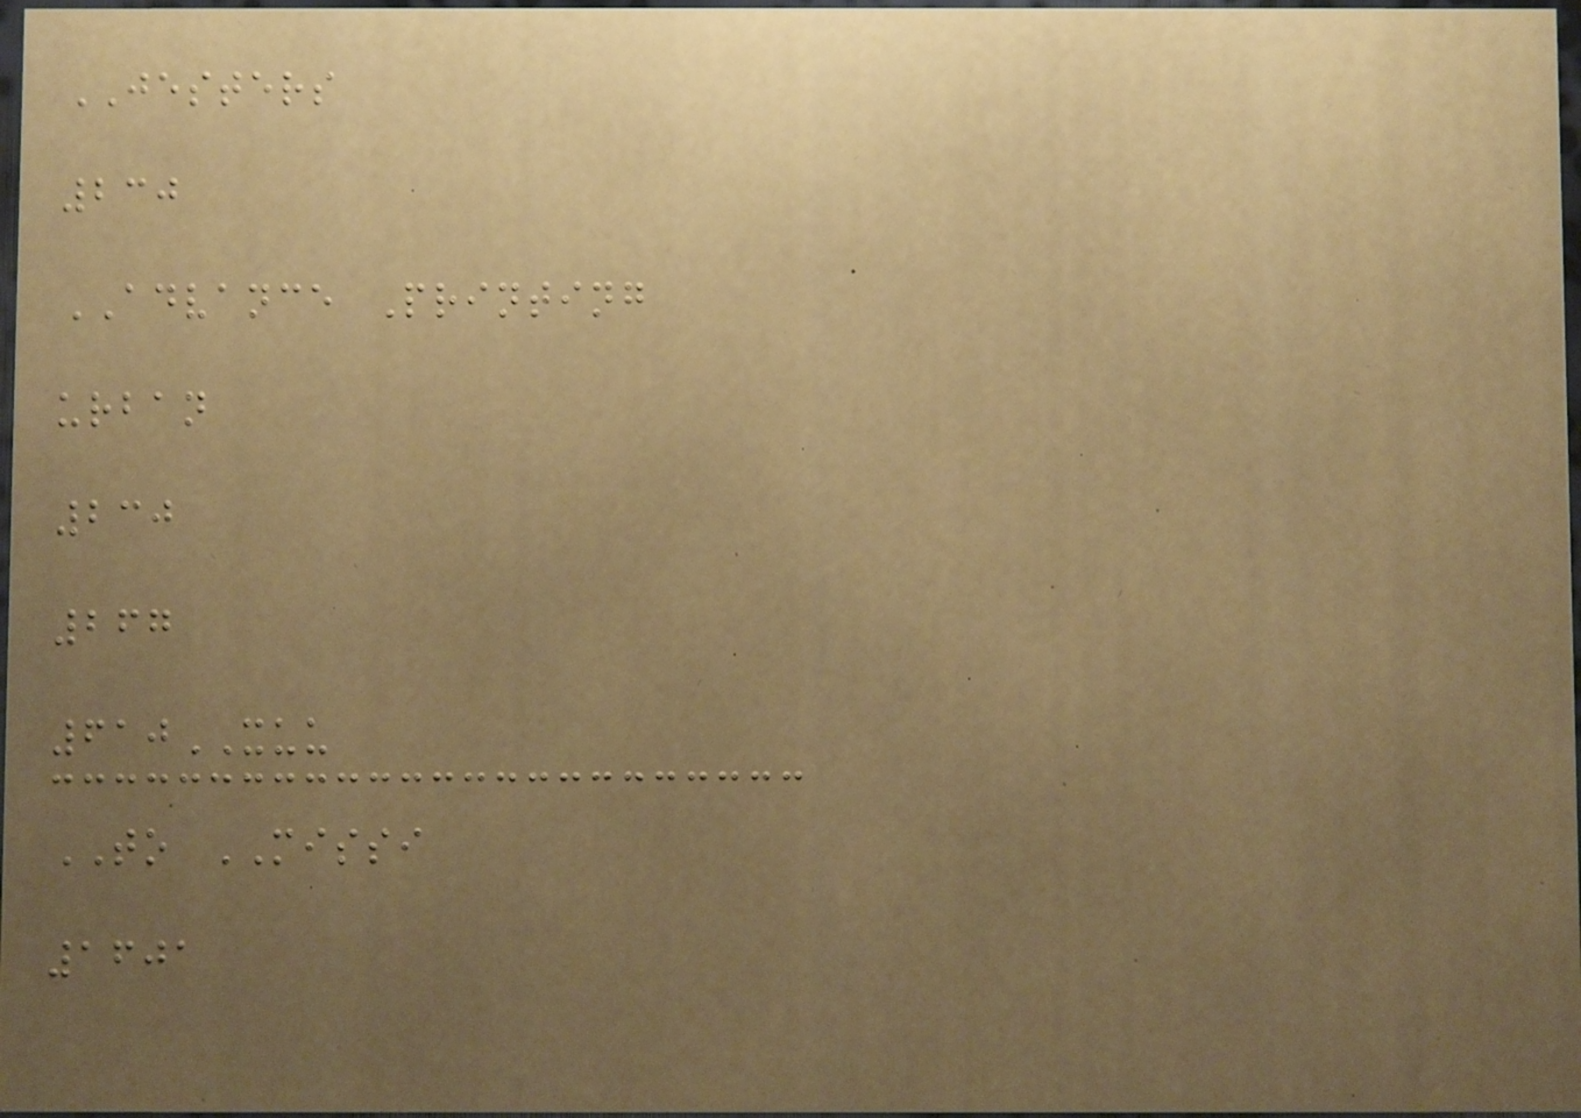JESTERS
230
ADVANCE Printing
urban
230
267
610XUU
TO MISSI
1601
